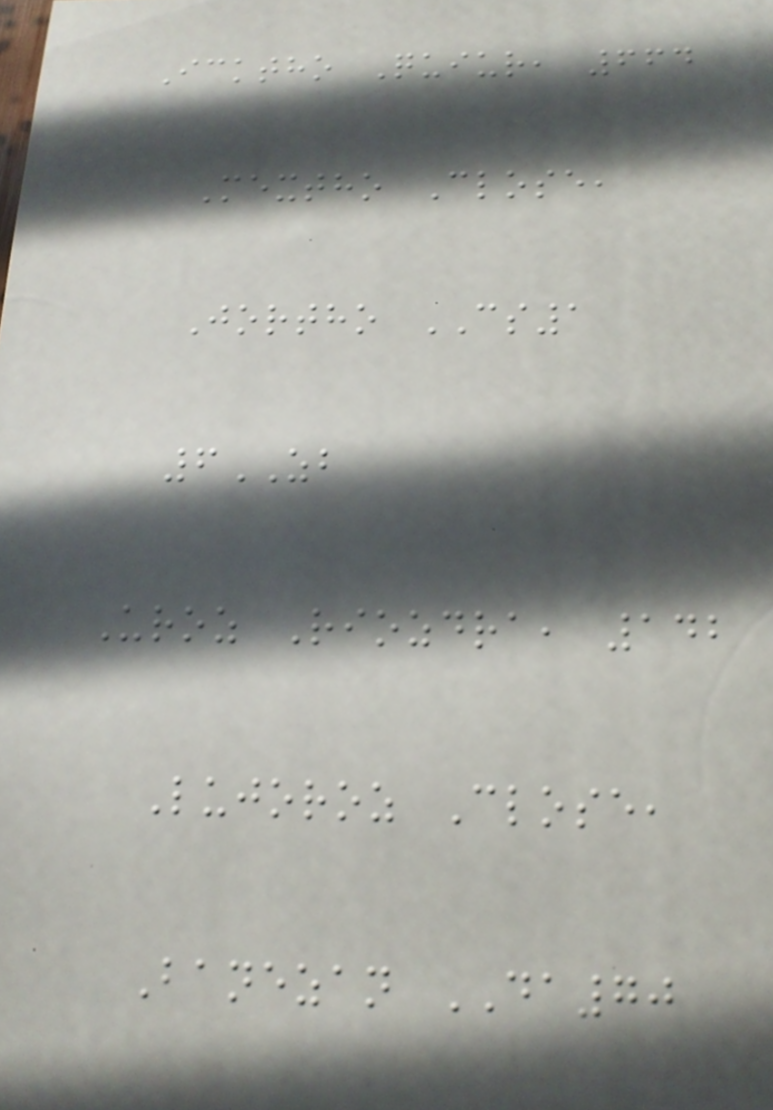Icktho Quiur, 664
Mextho Close,
Jortho CS1
6ZB
Uroz Riozdra, 142
Lujoroz Close,
Banezan DA70
